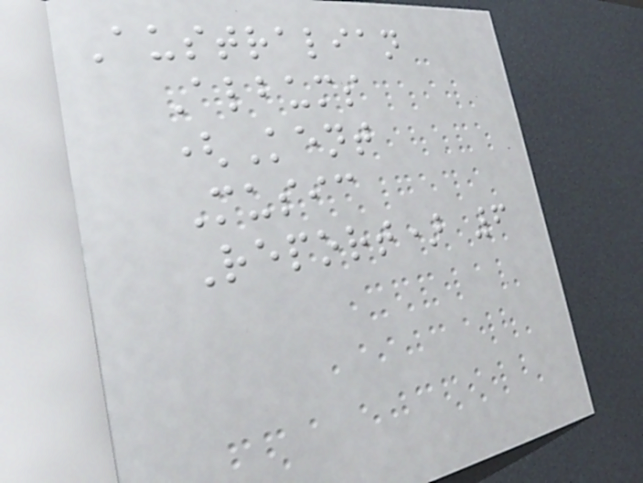Australian
Albums
(Kent
Music
Report) 6
